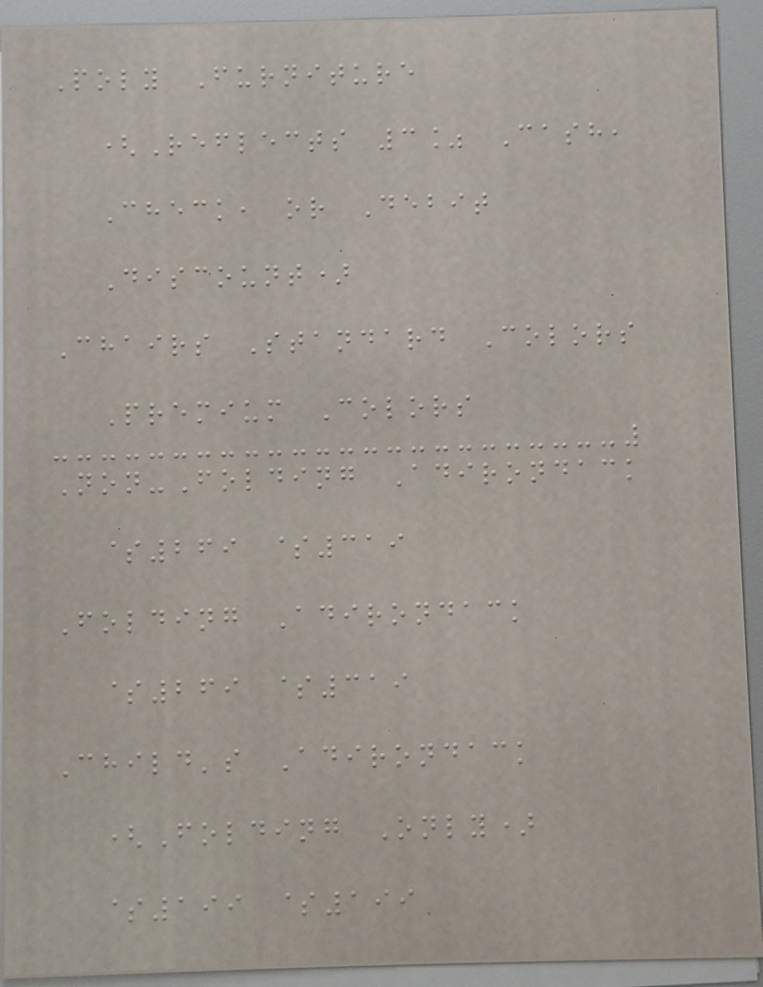Poly Furniture
(Reflects 3% Cash,
Check, or Debit
Discount)
Chairs Standard Colors
Premium Colors
Non-Folding Adirondack
$269 $319
Folding Adirondack
$269 $319
Child's Adirondack
(Folding Only)
$199 $199
